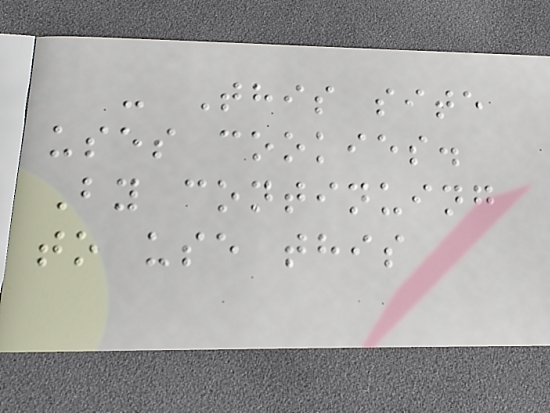- This site
uses cookies.
By continuing
to use this
